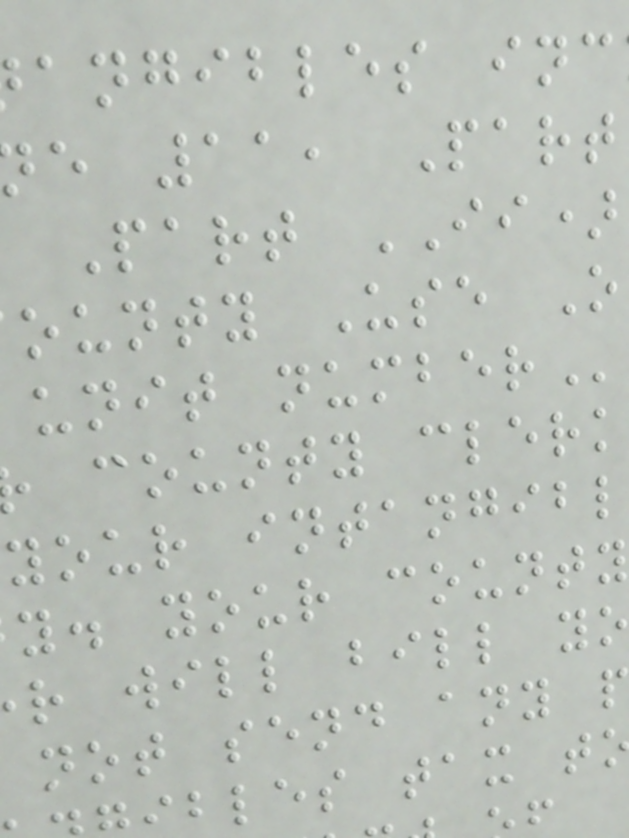angibles inc
e 11, Part
Part II)
ounty Use O
county clerk
y. your county
r will bill
not send any
bles tax
